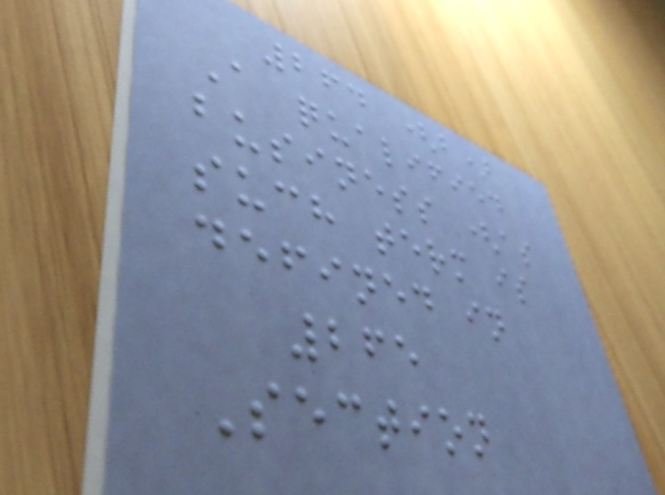264 (b)
A qualified
business (as
such term is
defined in
265
Section
